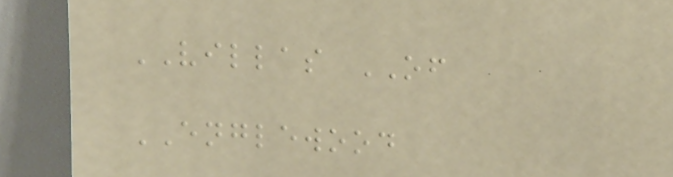VILLAS OF
ENGLEWOOD
